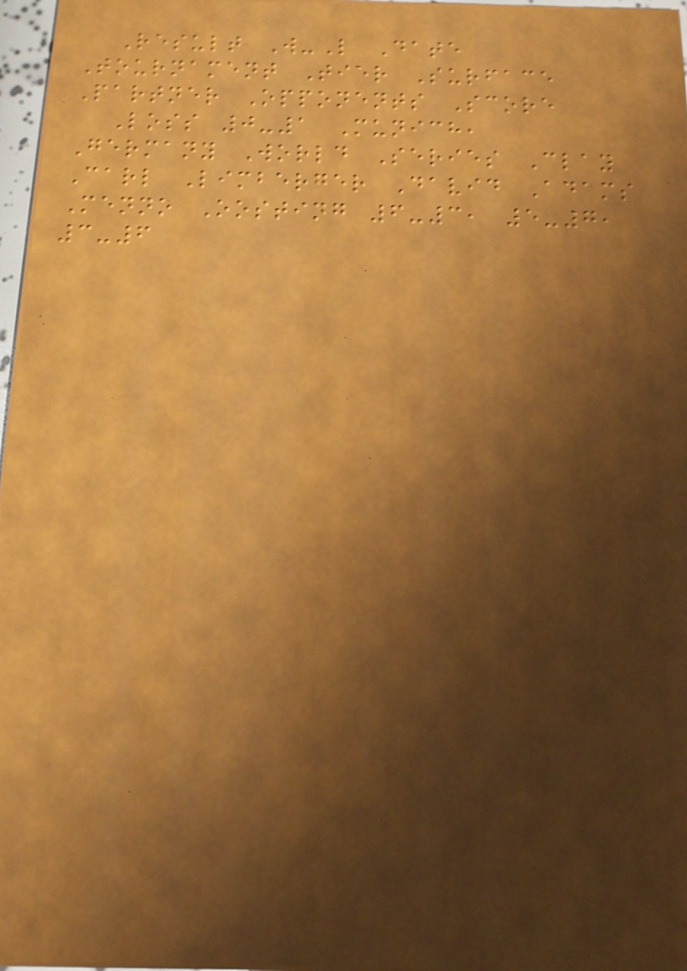Result W-L Date
Tournament Tier Surface
Partner Opponents Score
Loss 0-1 Munich,
Germany World Series Clay
Carl Limberger David Adams
Menno Oosting 6-3, 5-7,
3-6
